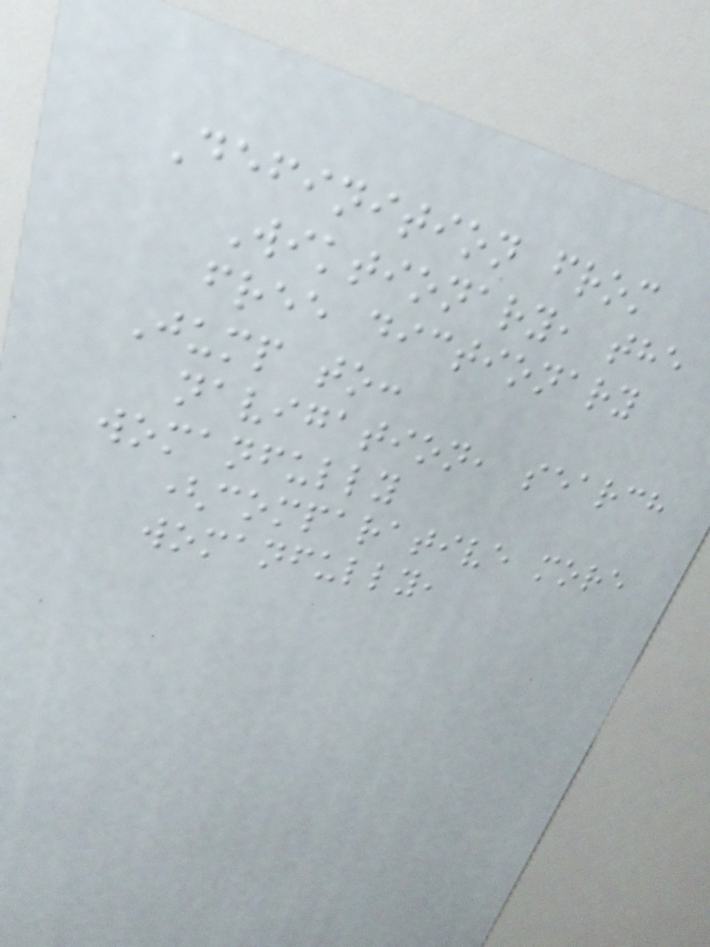Definition from
Wiktionary, the
free dictionary
Jump to:
navigation, search
womanfully
(comparative more
womanfully,
